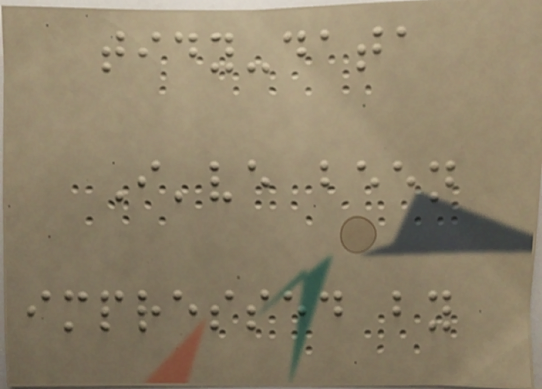tidy-data
I've been
impressed by
